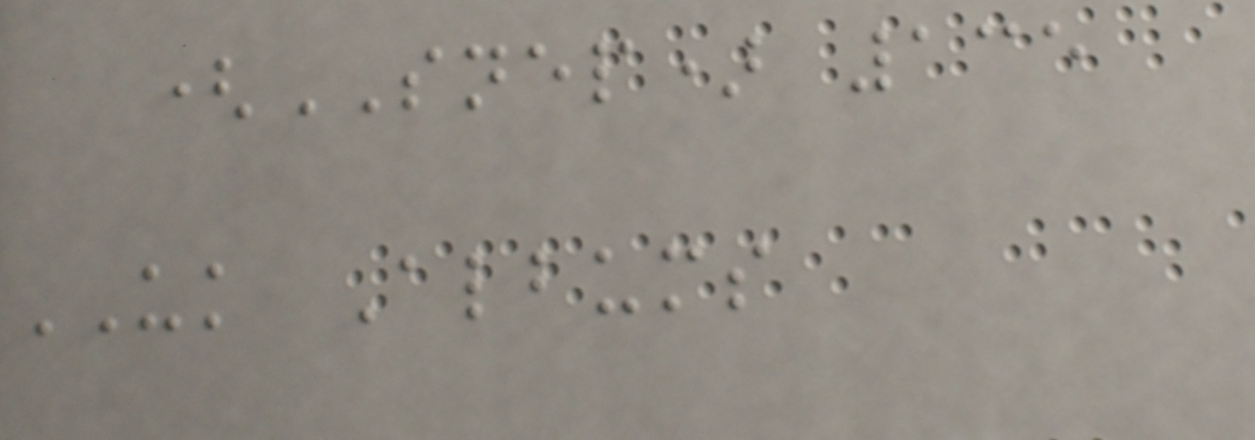(SNEP) 135
UK Albums
